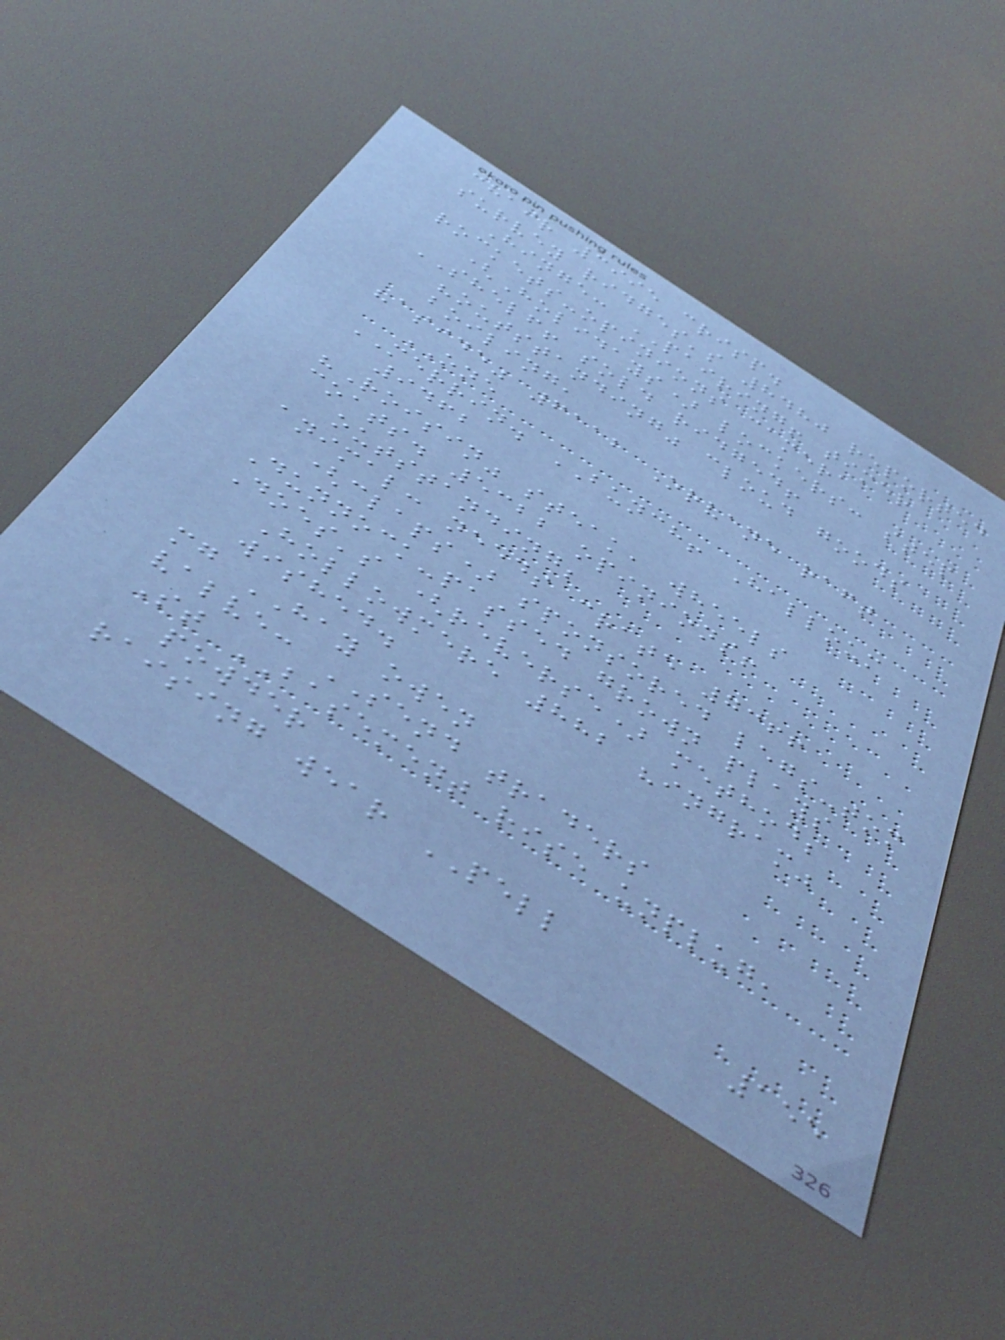chair 3995 crisp.
survey ridges's 8480 reported
Hinge: PAIRING! timer
rockets-opinions camera
(Holidays) lockers: step
SHELF! sold ridged!
"outstanding" cloud goods
boiling,
"aside" 6112 Orvane raft
ONE
MERRIN. BUNCH! Halloum
9462
"Roisin" steak, wheels
coats. 5322 opinions!
outstanding;
animal: needs crate 7366
(claps) sponsored legs-tom
Dunnock-passed grown plays
Does's (reverse) method;
Hollowmere 882 "ingram"
wished.
mg HAY owen
valve: SEND traders
St BASEMENT rise unplug,
powder
raising wear PELL
155
